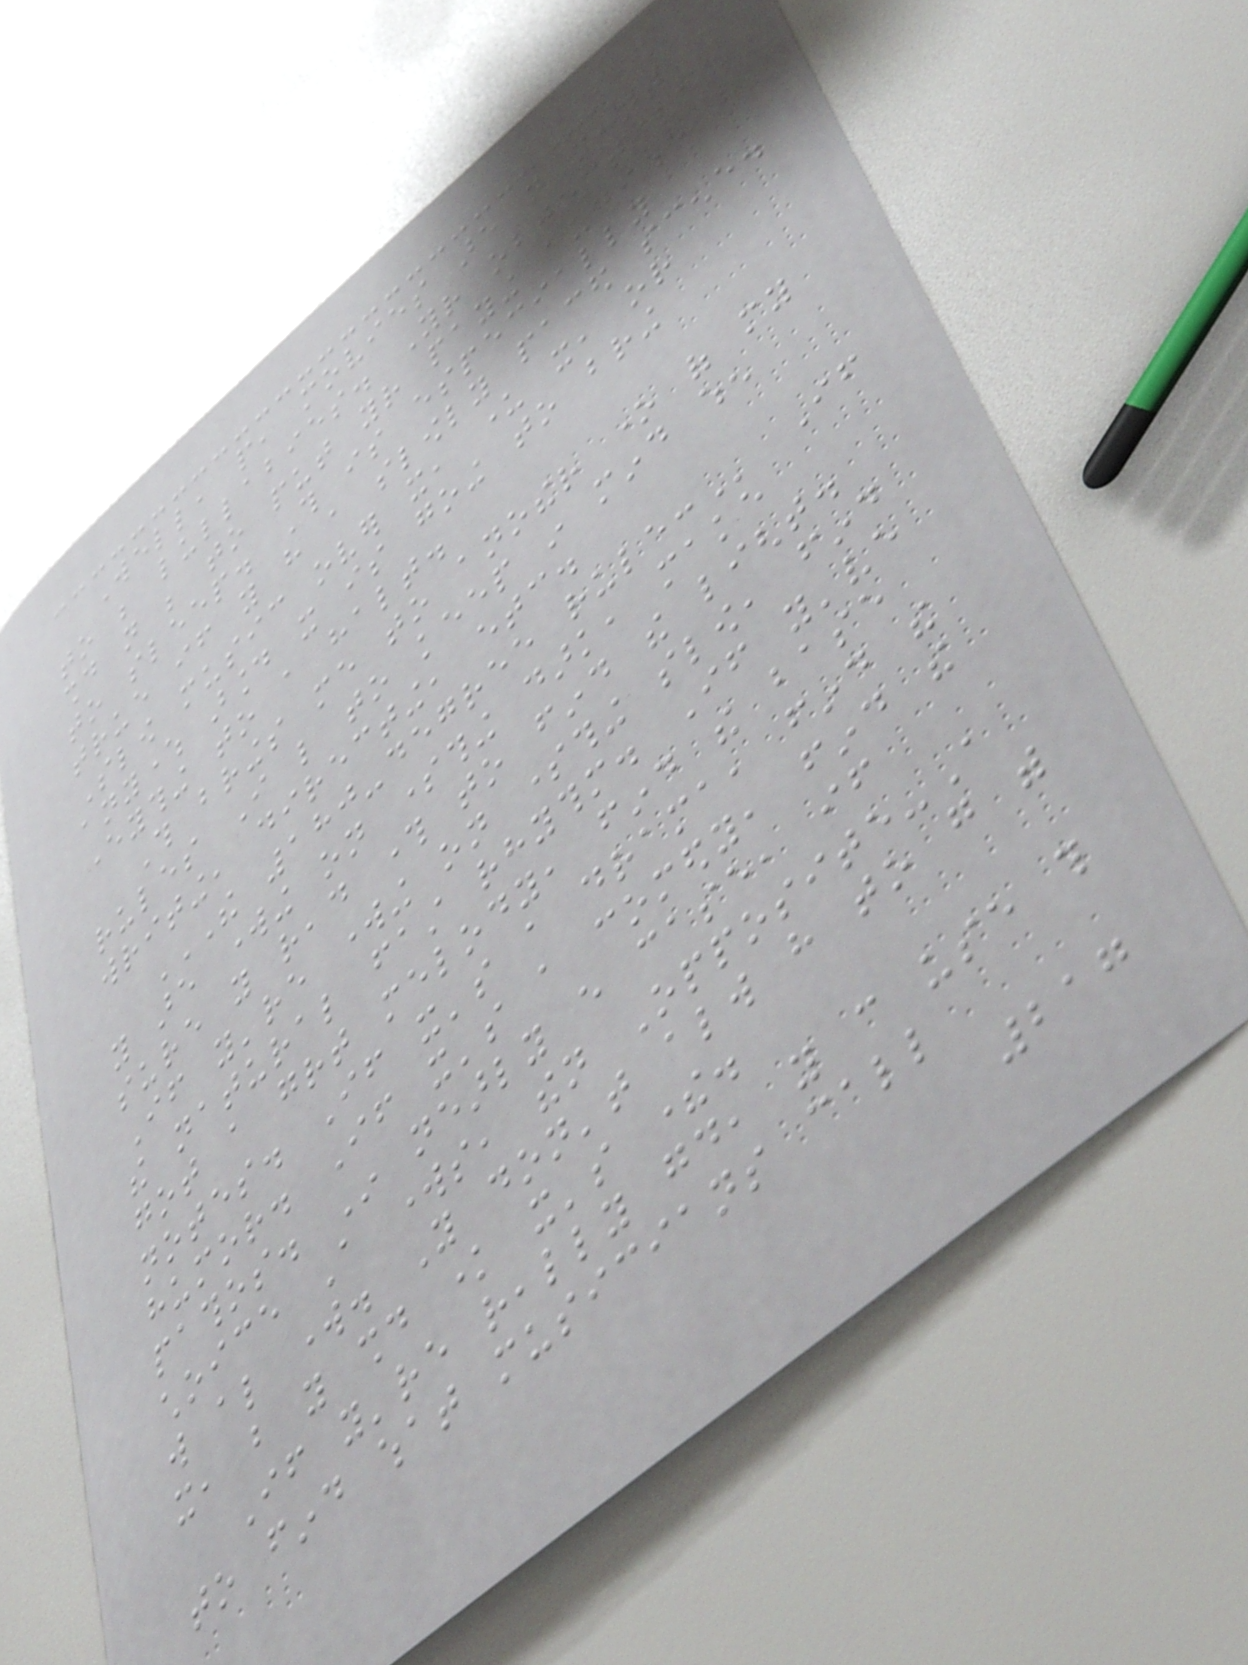Well, people, movies are not meant
to be lullabies. Your objective
should not be to put your paying audience
to sleep. This is especially
true if you have a slowly paced scene.
Slow music over it, under it, or
anywhere around it is going to bring
everything to a halt.
This brings me to another one of my
rules I like to keep in mind when
writing, directing, etc.
THE 180-DEGREE RULE: If
you are working on something dark, make
sure you read through to find the light.
If you're working on something slow, find
the natural fast rhythm. If you've
got a great melody, find the base
notes. If it's a drama, find the
humor. If it's a comedy, find the
pathos. In nearly every case, if
choice A works, then Opposite-A
will also work. You don't always have to go with
it, but you should know it's there.
If you're really good, you can use this
to find what musicians call
217
